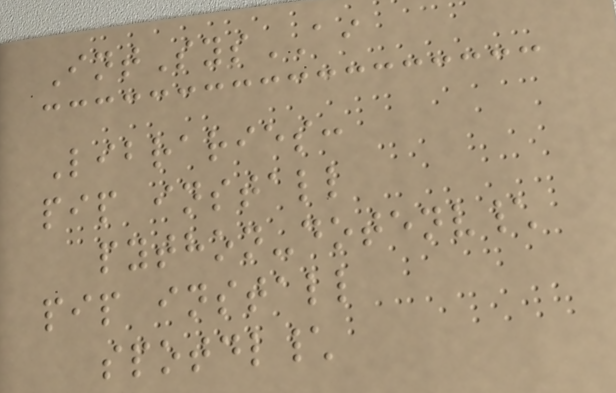IntSysAI
Libraries:
pip install
python-dotenv\
pip install
spotdl\
